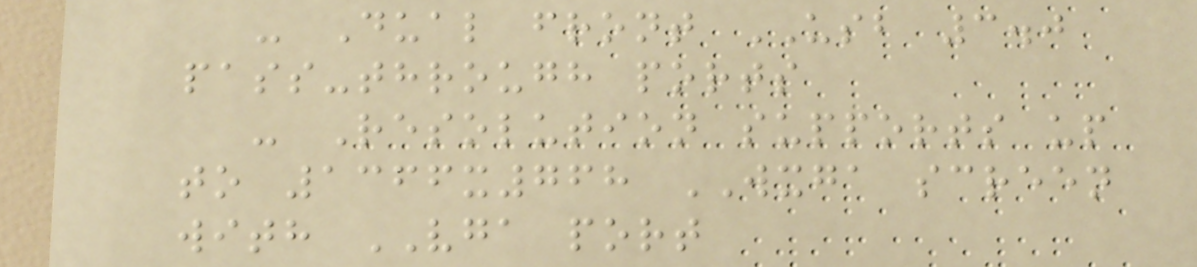- Dual front USB 3.0
pass-through ports
- Resolution supports up
to 1366x768 WXGA screen
with VGA port
